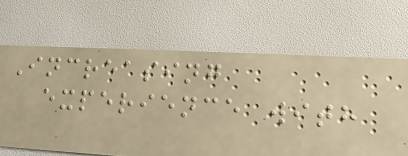Increasing
experience with
